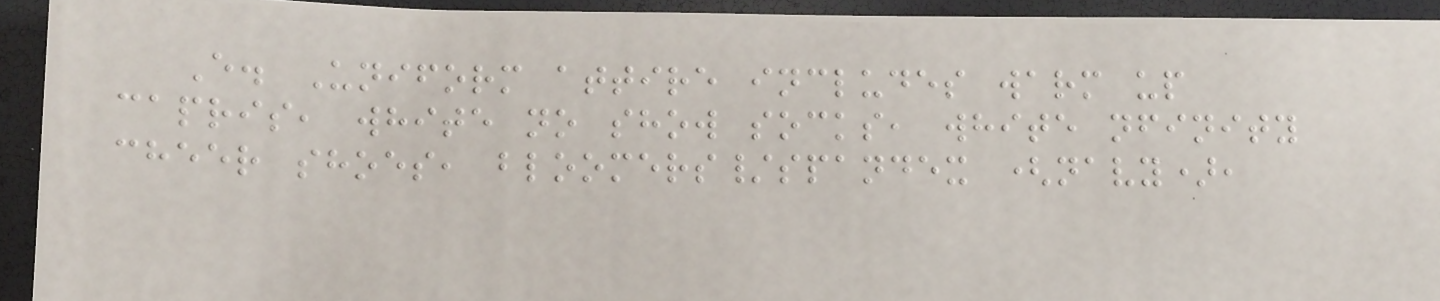E. Uniform attire includes warm up
capris, white no show socks, white nfinity
cheer shoes, bloomers/spandex (navy),
